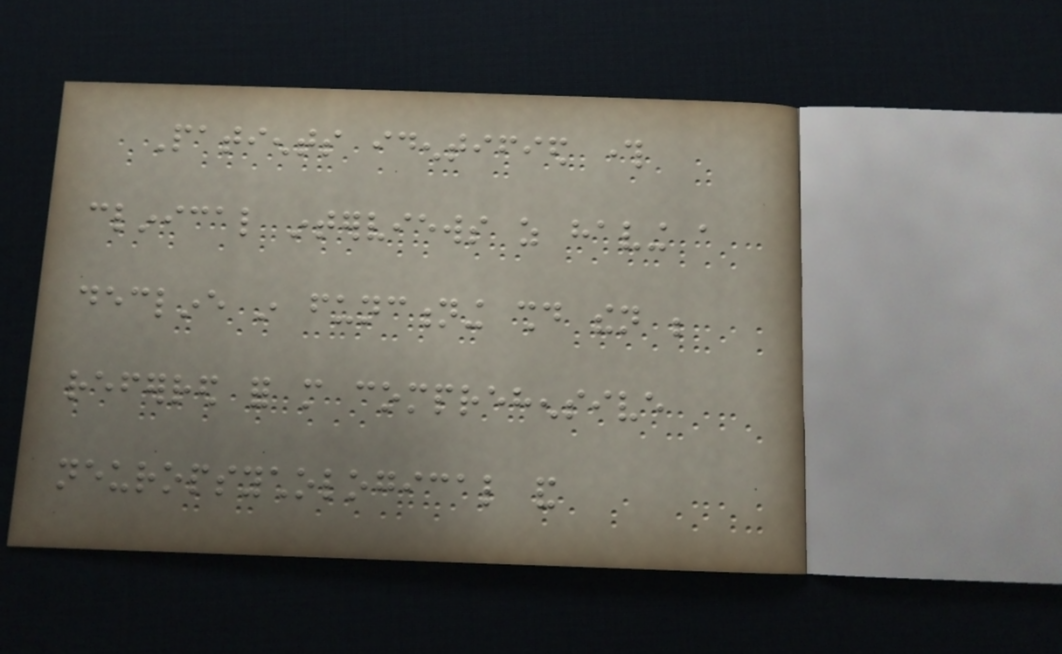Patients identified through
clinical interviews as having a
decline in functioning should then be
referred for more comprehensive
neuropsychological and
